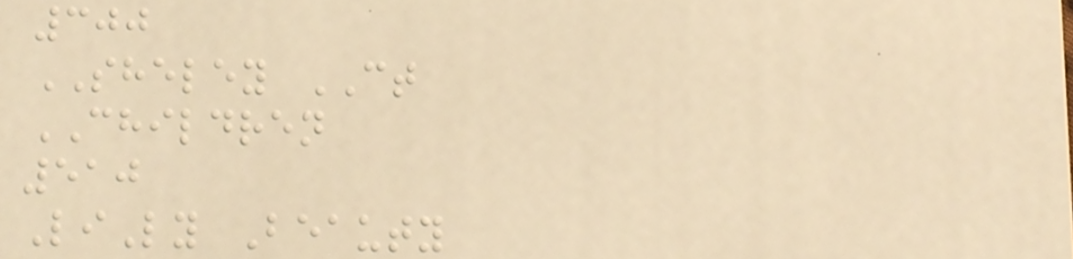300
SHELEY CT
CHILDREN
510
LiLy Beauty
